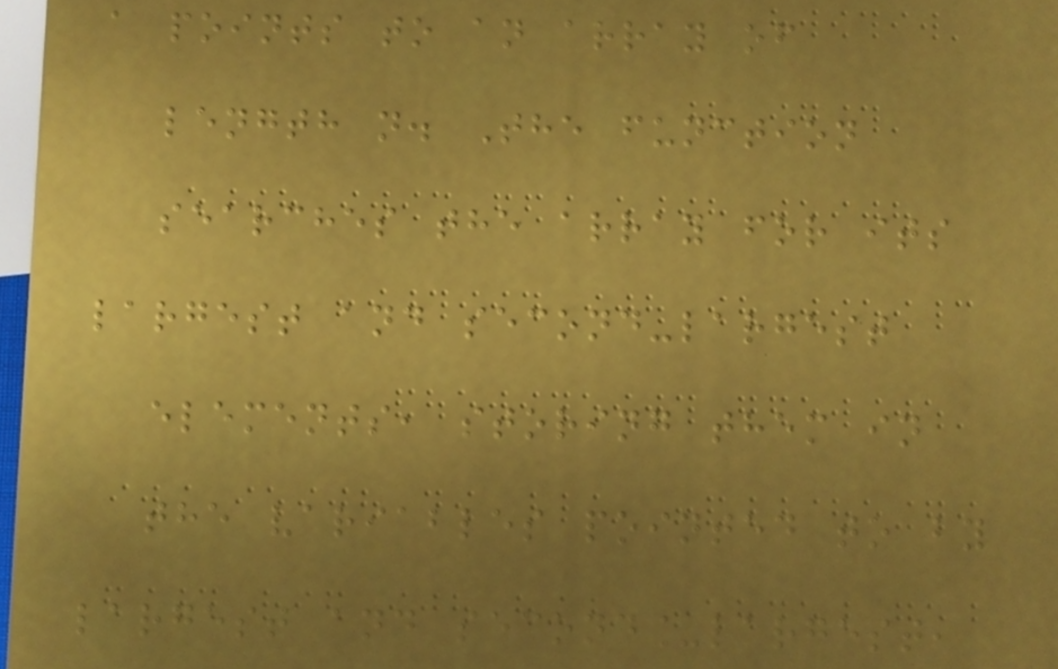a points to an array of
length n. The function
searches the array for its
largest and second-largest
elements, storing them in
the variables pointed to by
largest and second_largest,
